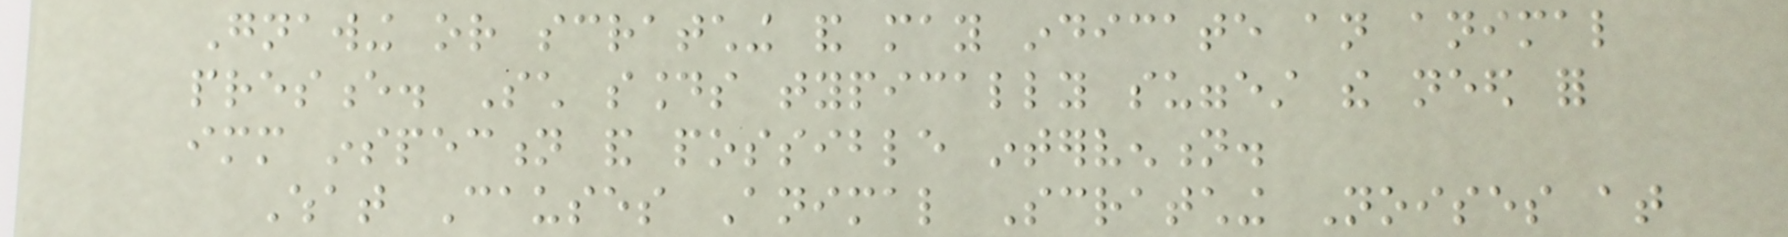Gnawing or scratching and may indicate an animal
presence. Such sounds typically suggest the need for
immediate inspection and possible intervention.
What Causes Animal Scratching Noises at
